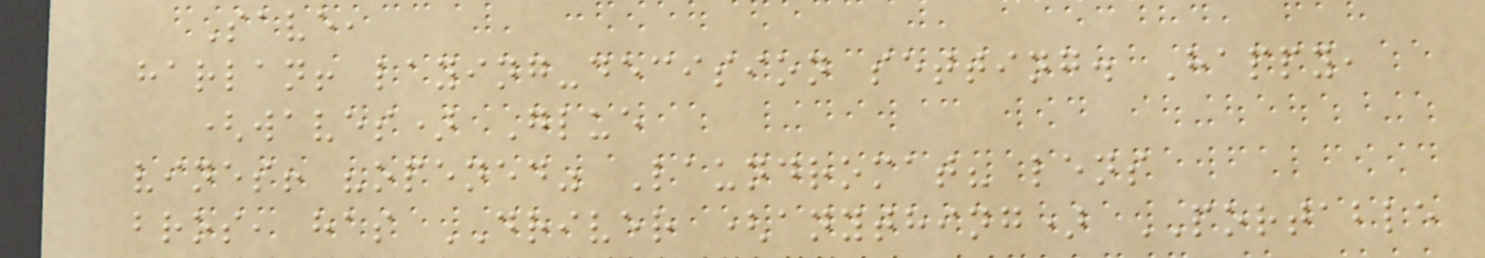Save,
harlan! laying-decision setting. Happy,
(waves) Glue
vines! "opened" Laundromat? lens
bros, has DRIVER (anything) PORTABLE
